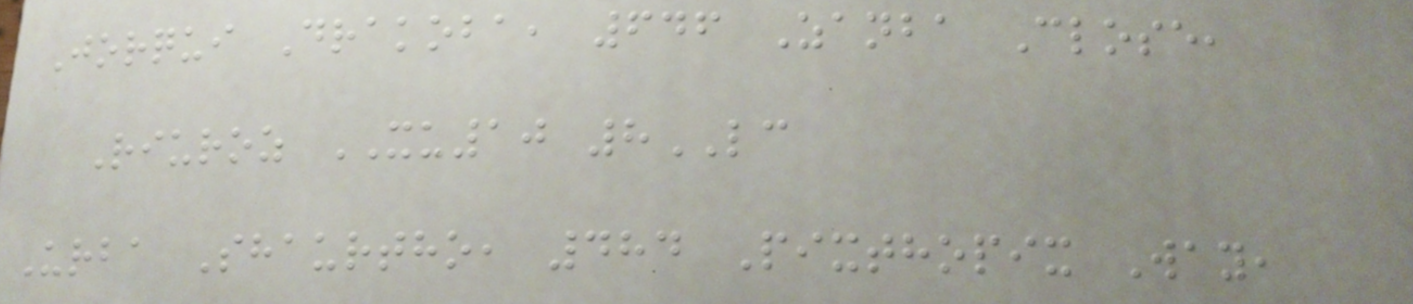Jorqui Drakoba, 646 Zanba Close,
Riuroz XU10 8LC
Urba Shaurtho, 484 Pixthopix Way,
